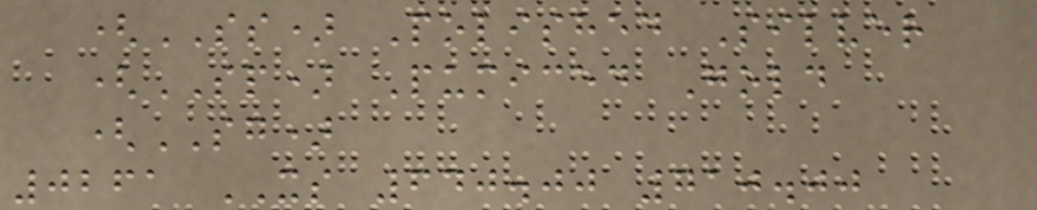(SS) Polished Silver
(SP) Pumiced Gold
(SG)
0261 XS 640.00 710.00
